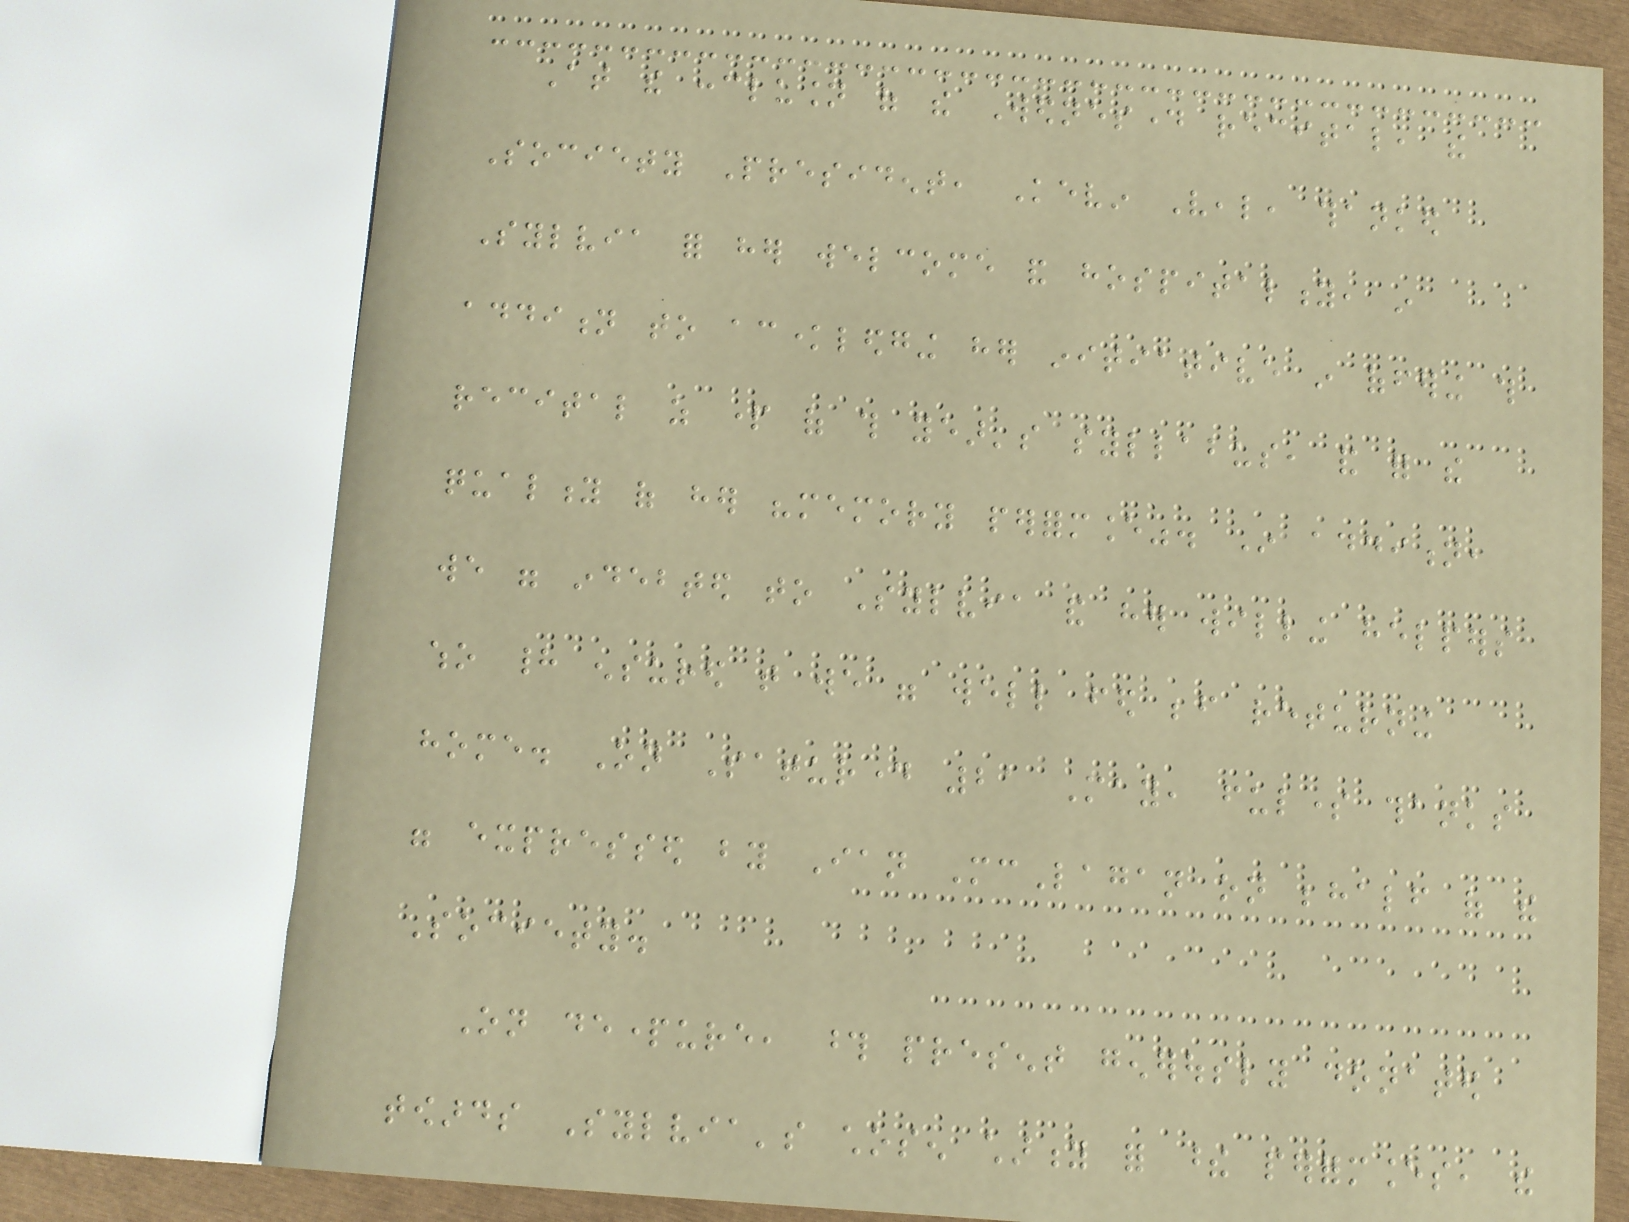At the conclusion of the Wednesday recital, the
Society President, Kevin Veal, thanked
Sylvia for her welcome and hospitality, in
addition to acknowledging her initiative in offering this
recital as part of this year's syllabus, and for the
quality of her "memory performance". In addition,
we were indebted to Sylvia and her willing helpers
who had ensured that we were well fed before returning
home. On Saturday 21 May, fulsome thanks
were expressed by Ian McLagan on behalf of the
Society.
On departure, those present generously donated
towards Sylvia's chosen charity for these performances, the
